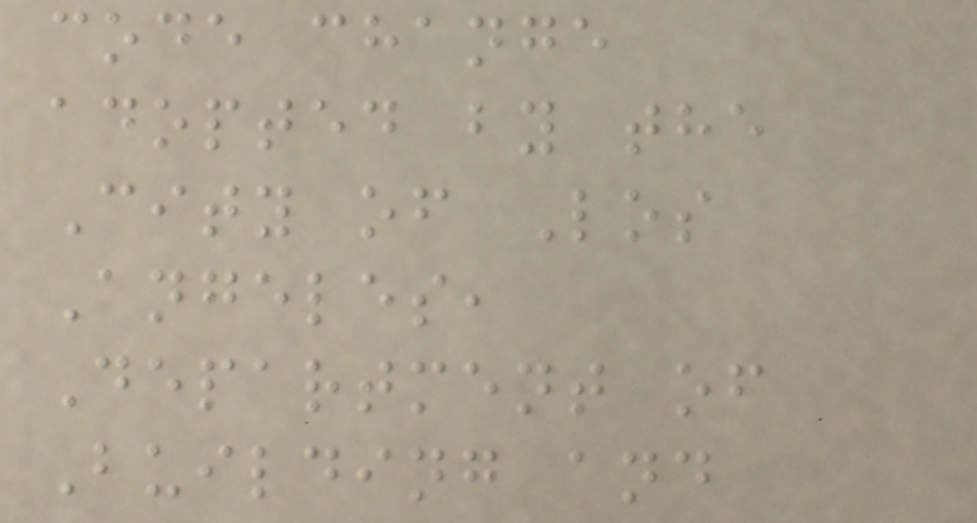code change
adopted by the
City of Los
Angeles,
Department of
Building and
